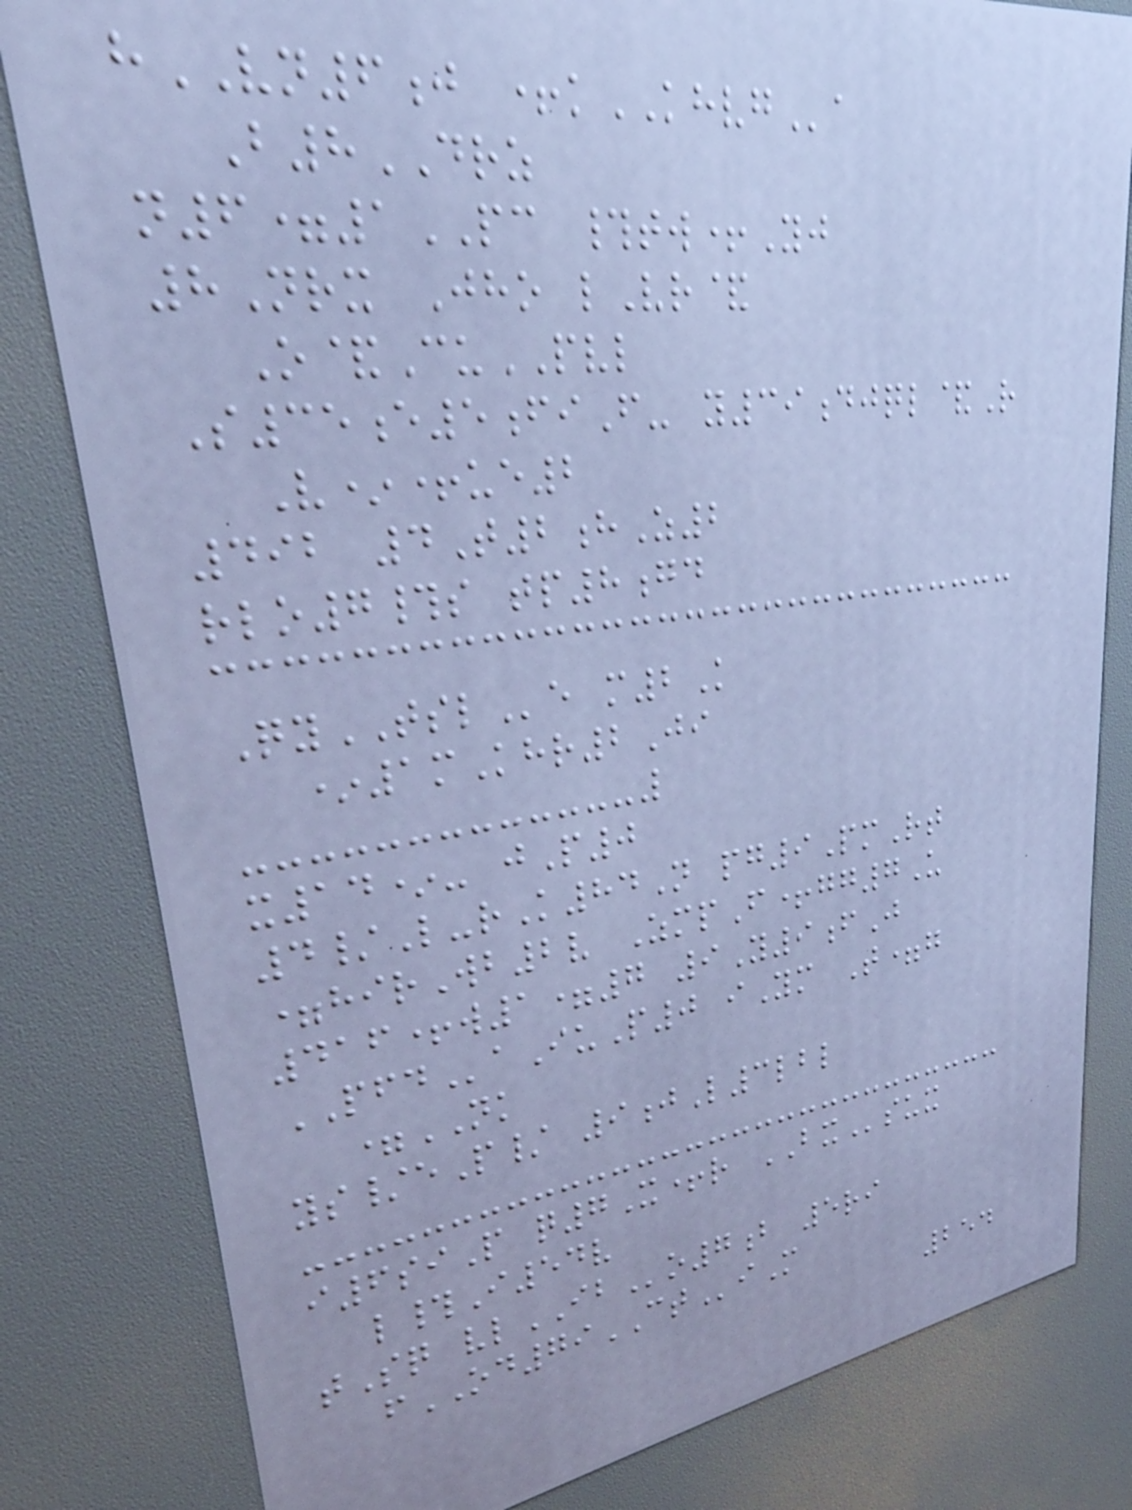hVN6j +kKHVGa
B8DRZ
n6=1PC #tw+Yj
8Nrx Jho lVr&
O&CuPVL
S35e5fiF- y39djql&R
V*+ue2
492 4T2hZ2
rlo7#s tp8gd
QyTSLe m2K
*1mKhr2Ji
x14*- jP0
4/L-rK84N pg9PmRt
=hirWb2v ZmpF+gg7U
416+w1=7 9Y9fJ
PFDaIuP0 iYm T=g
=NK
ys/eP/ 9jL3lbl
i6siP q7X+r BXsux
l#I54v
tSq vlIBo7b 5ri
fOD79CTiM
254
